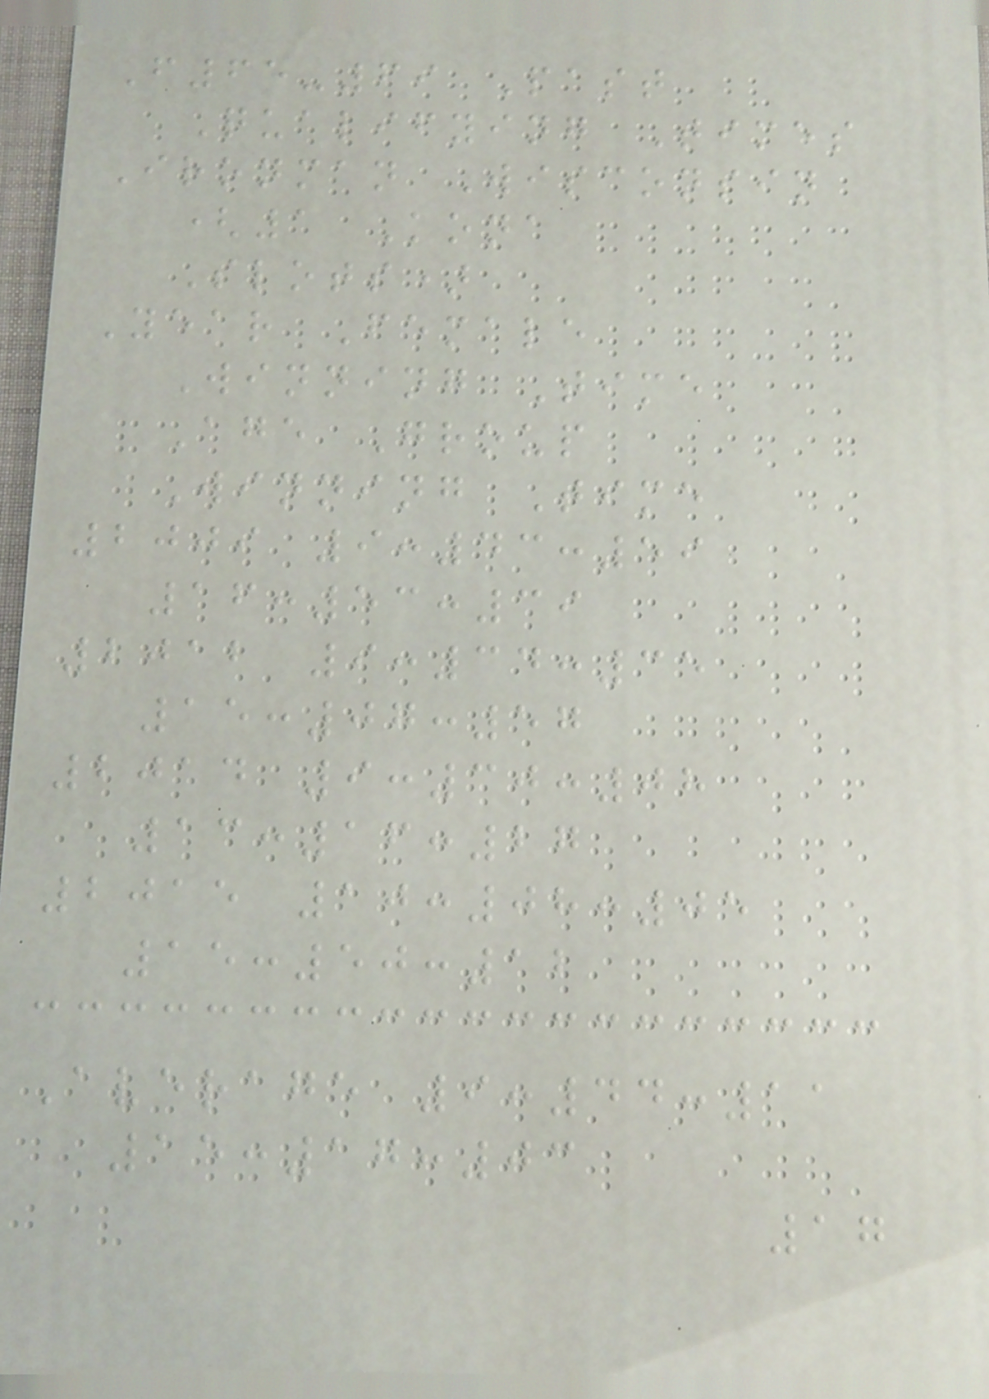F65-69 Past
Qualifying Times
Ironman Wisconsin
(1 Kona
Slots)
Year Female
Winning Time
Age Group
Winning Time
2009 9:43:59
16:53:39
2012 9:34:35
15:07:57
2014 9:30:08
13:16:27
2015 10:08:05
15:50:12
Average 9:44:11
15:17:03
17
